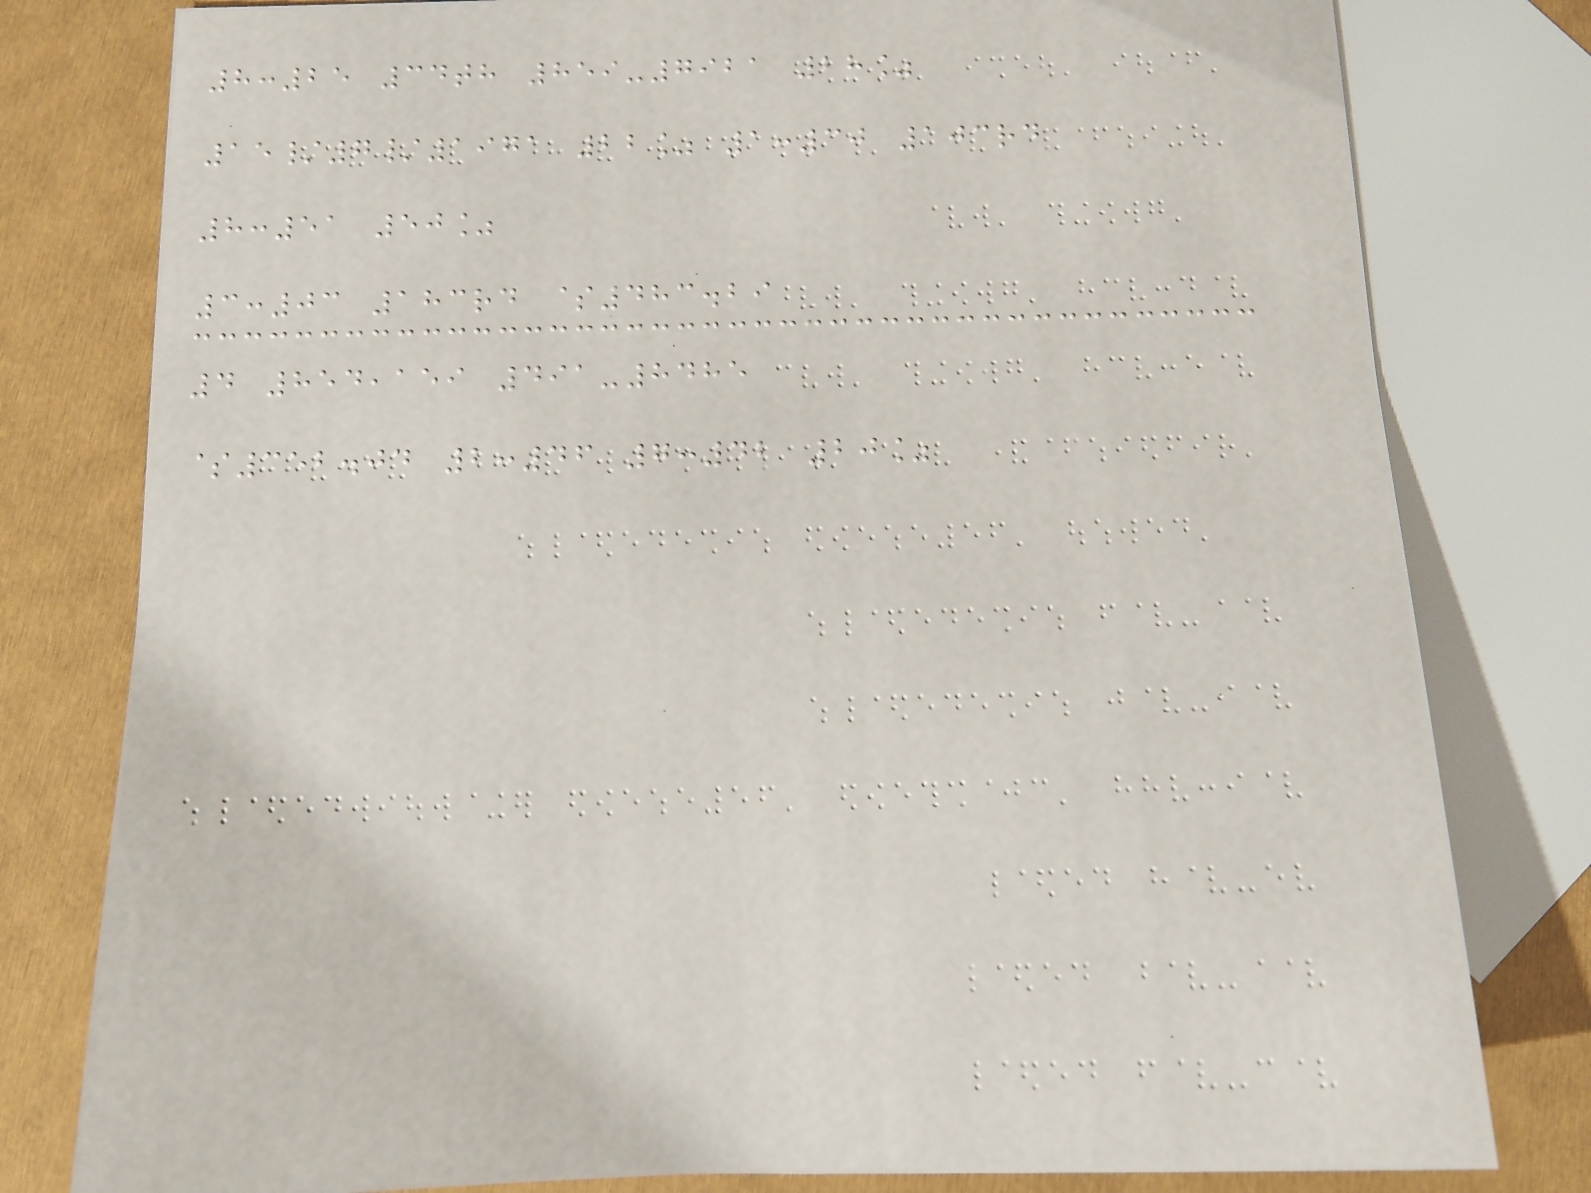8:25 34th 859-7921 28%
15/7/1971 22% 1:30 103rd
8:51 50%
3:03 183rd $483.29
4 854,159 491-8485
$352.04 2:46 7:42 20%
